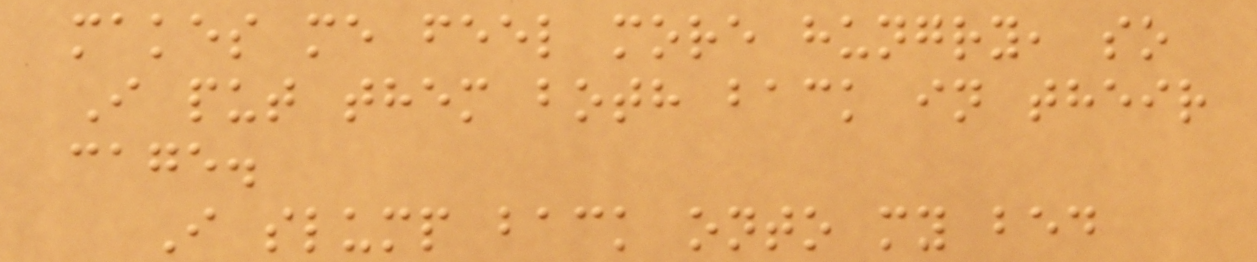makes me feel more hungry, so
I put them both back in their
cage.
I slump back onto my bed
